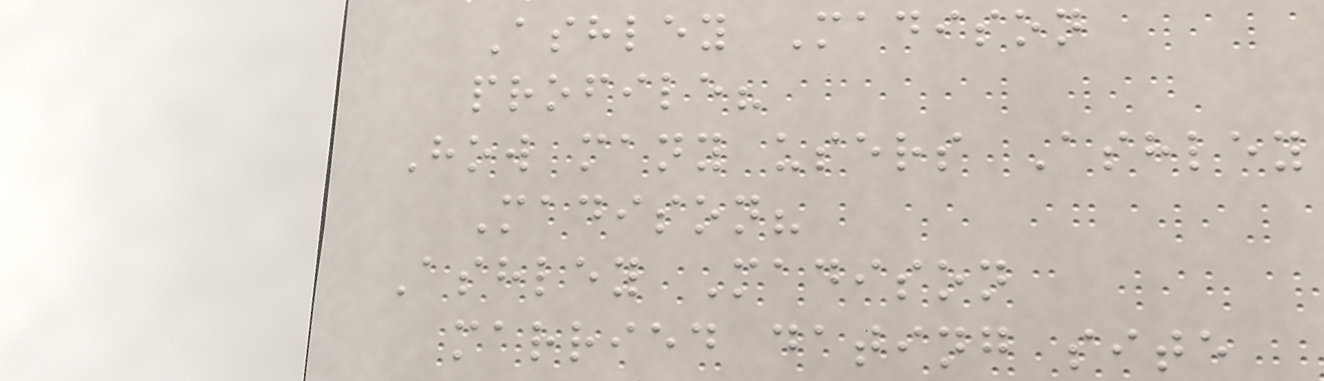Ashley Madison
profile?
How many users Ashley
Madison?
Ashley Madison
married dating site
